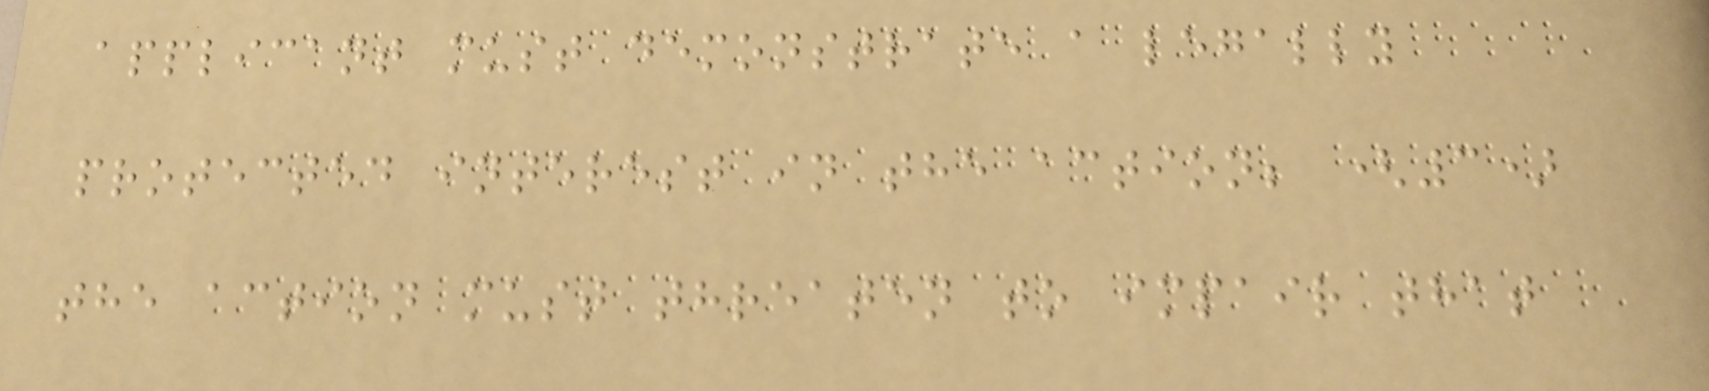applicant must demonstrate a legally
protected interest in the action; (3)
the action must threaten to impair that
